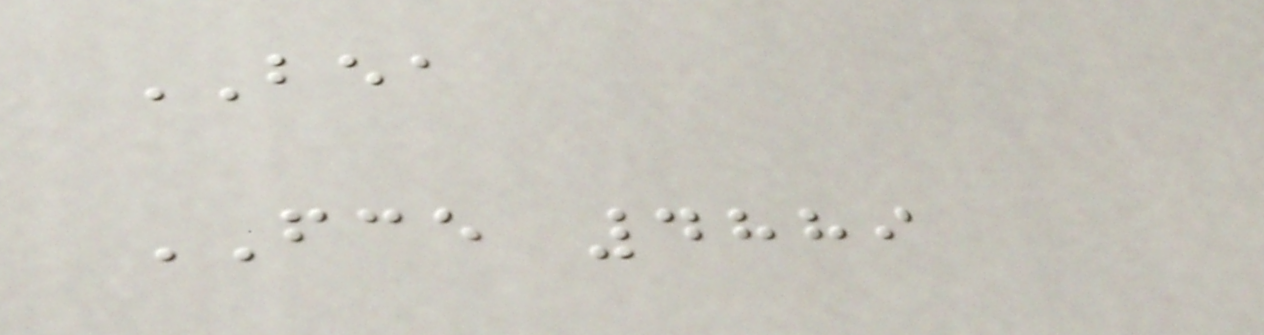BEA
FCE 4889
